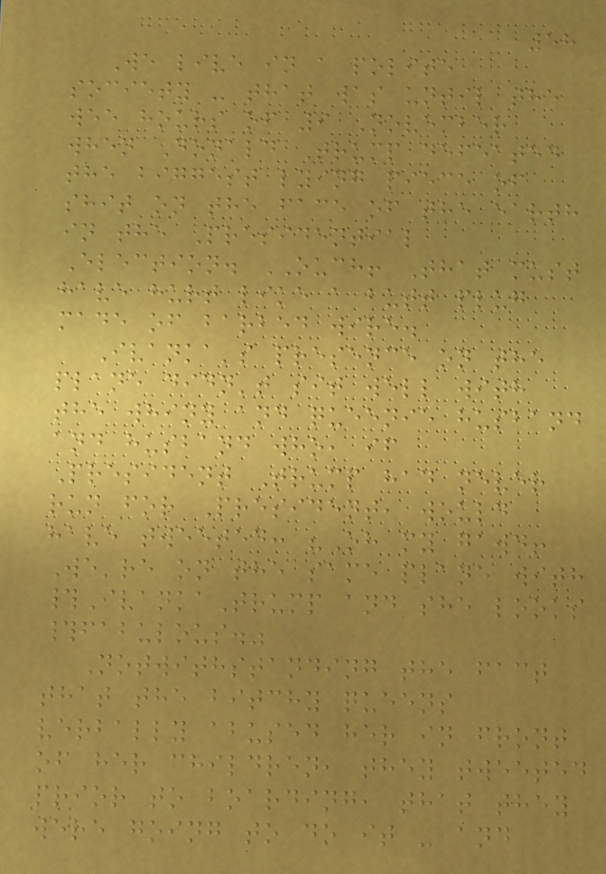58
We live in a polite
society - that was until the
wee hours of 9 November
when Donald Trump defeated
the biggest lying piece of
shit on the face of the earth
in the Presidential
Election. OUCH! That must
have hurt like a butt plug
made of barbed wire.
Ivanka's presence on the
plane didn't sit well with
the whiny and queenie husband
and husband who, if
President Trump had never
run for President, would
have tweeted: "Oh my gawd!
We're on the same plane with
#IvankaTrump and she looks
#fabulous."
Notwithstanding the fact
that the bitchy queens
verbally abused her in front
of her children, they tweeted
prior to boarding, that they
were going to do it - and
